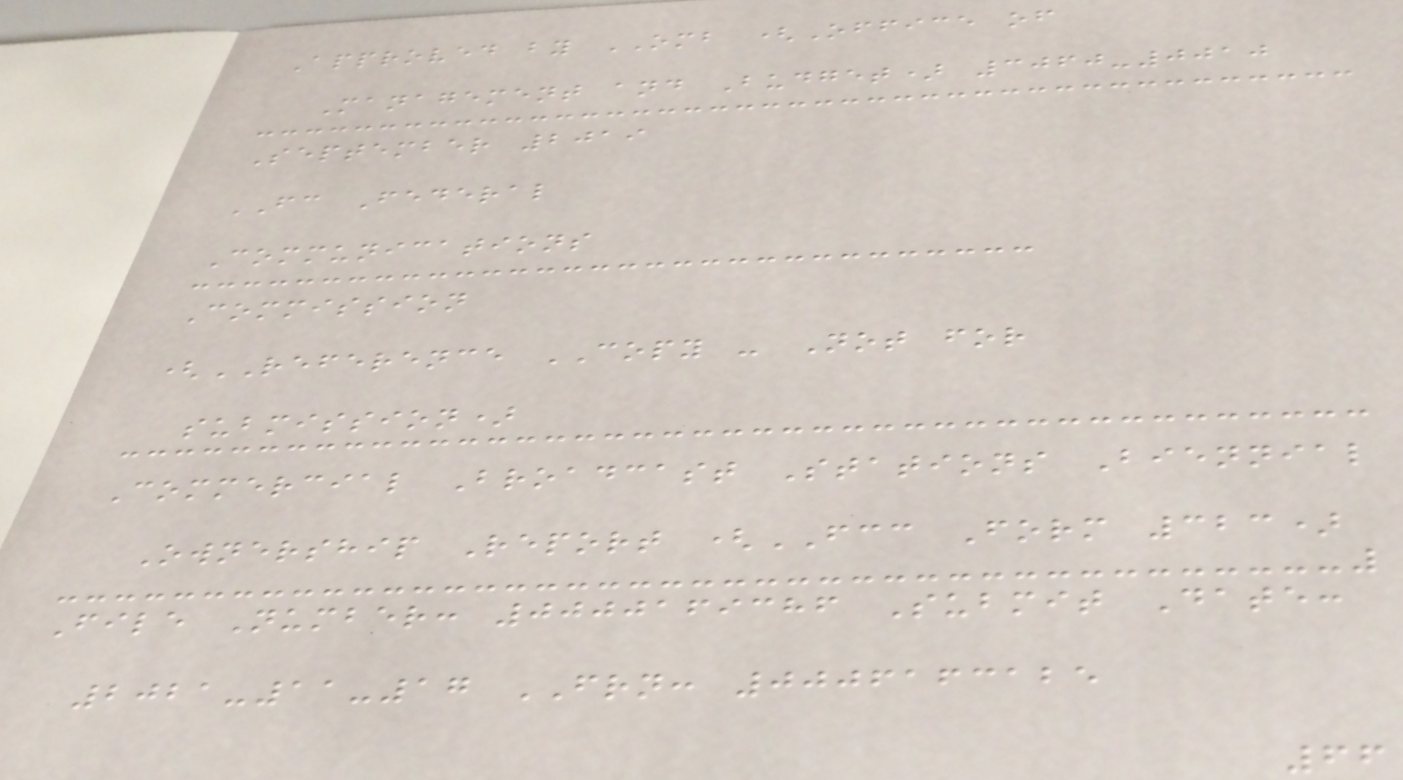Approved by OMB (Office of
Management and Budget) 3060-0010
September 2019
FC Federal
Communications
Commission
(REFERENCE COPY - Not for
submission)
Commercial Broadcast Stations Biennial
Ownership Report (FCC Form 323)
File Number: 0000169386 Submit Date:
2021-11-17 FRN: 0006163125
66
